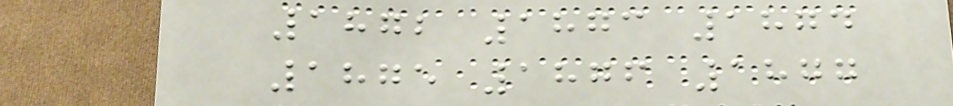1872 1873 1874
1875 1876 1877
